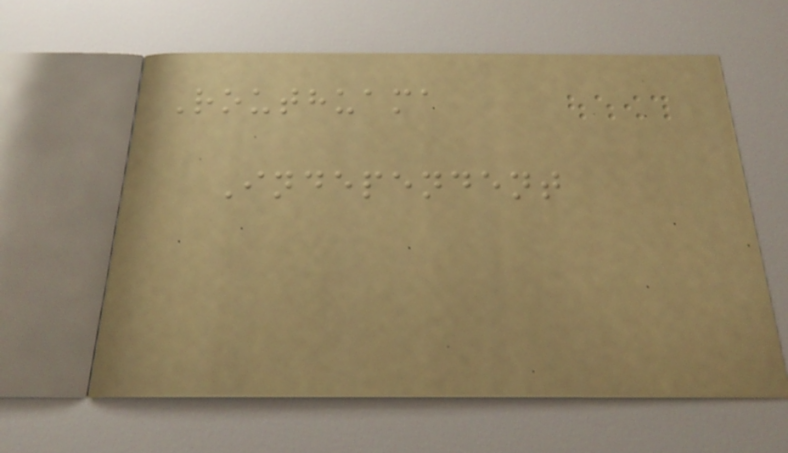Routhuama
Independent
